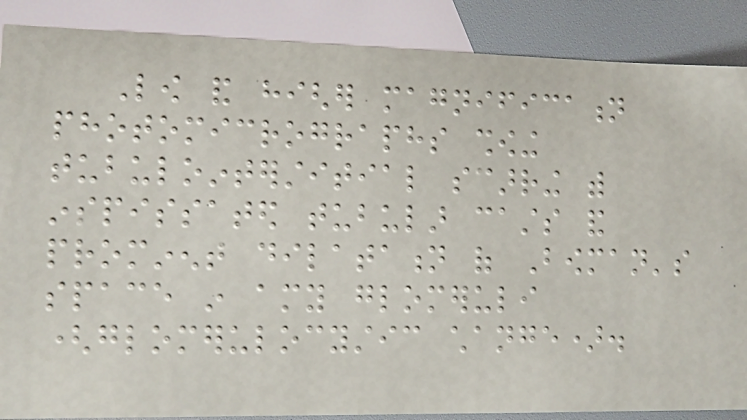Low and higher magnification
photomicrographs showing
tubulointerstitial scarring with
inspissated tubular casts and
prominent dilatation of Bowman's
space in amy glomeruli
(glomerulocystic change).
